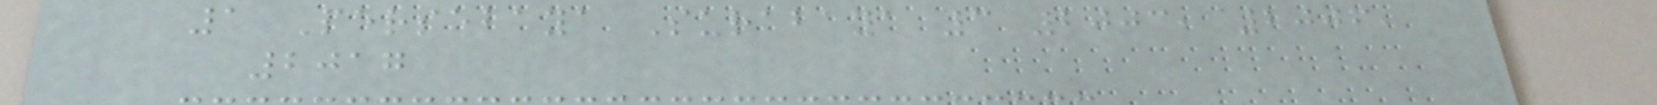1 Persebaya Surabaya 3 2003, 2006,
2017
